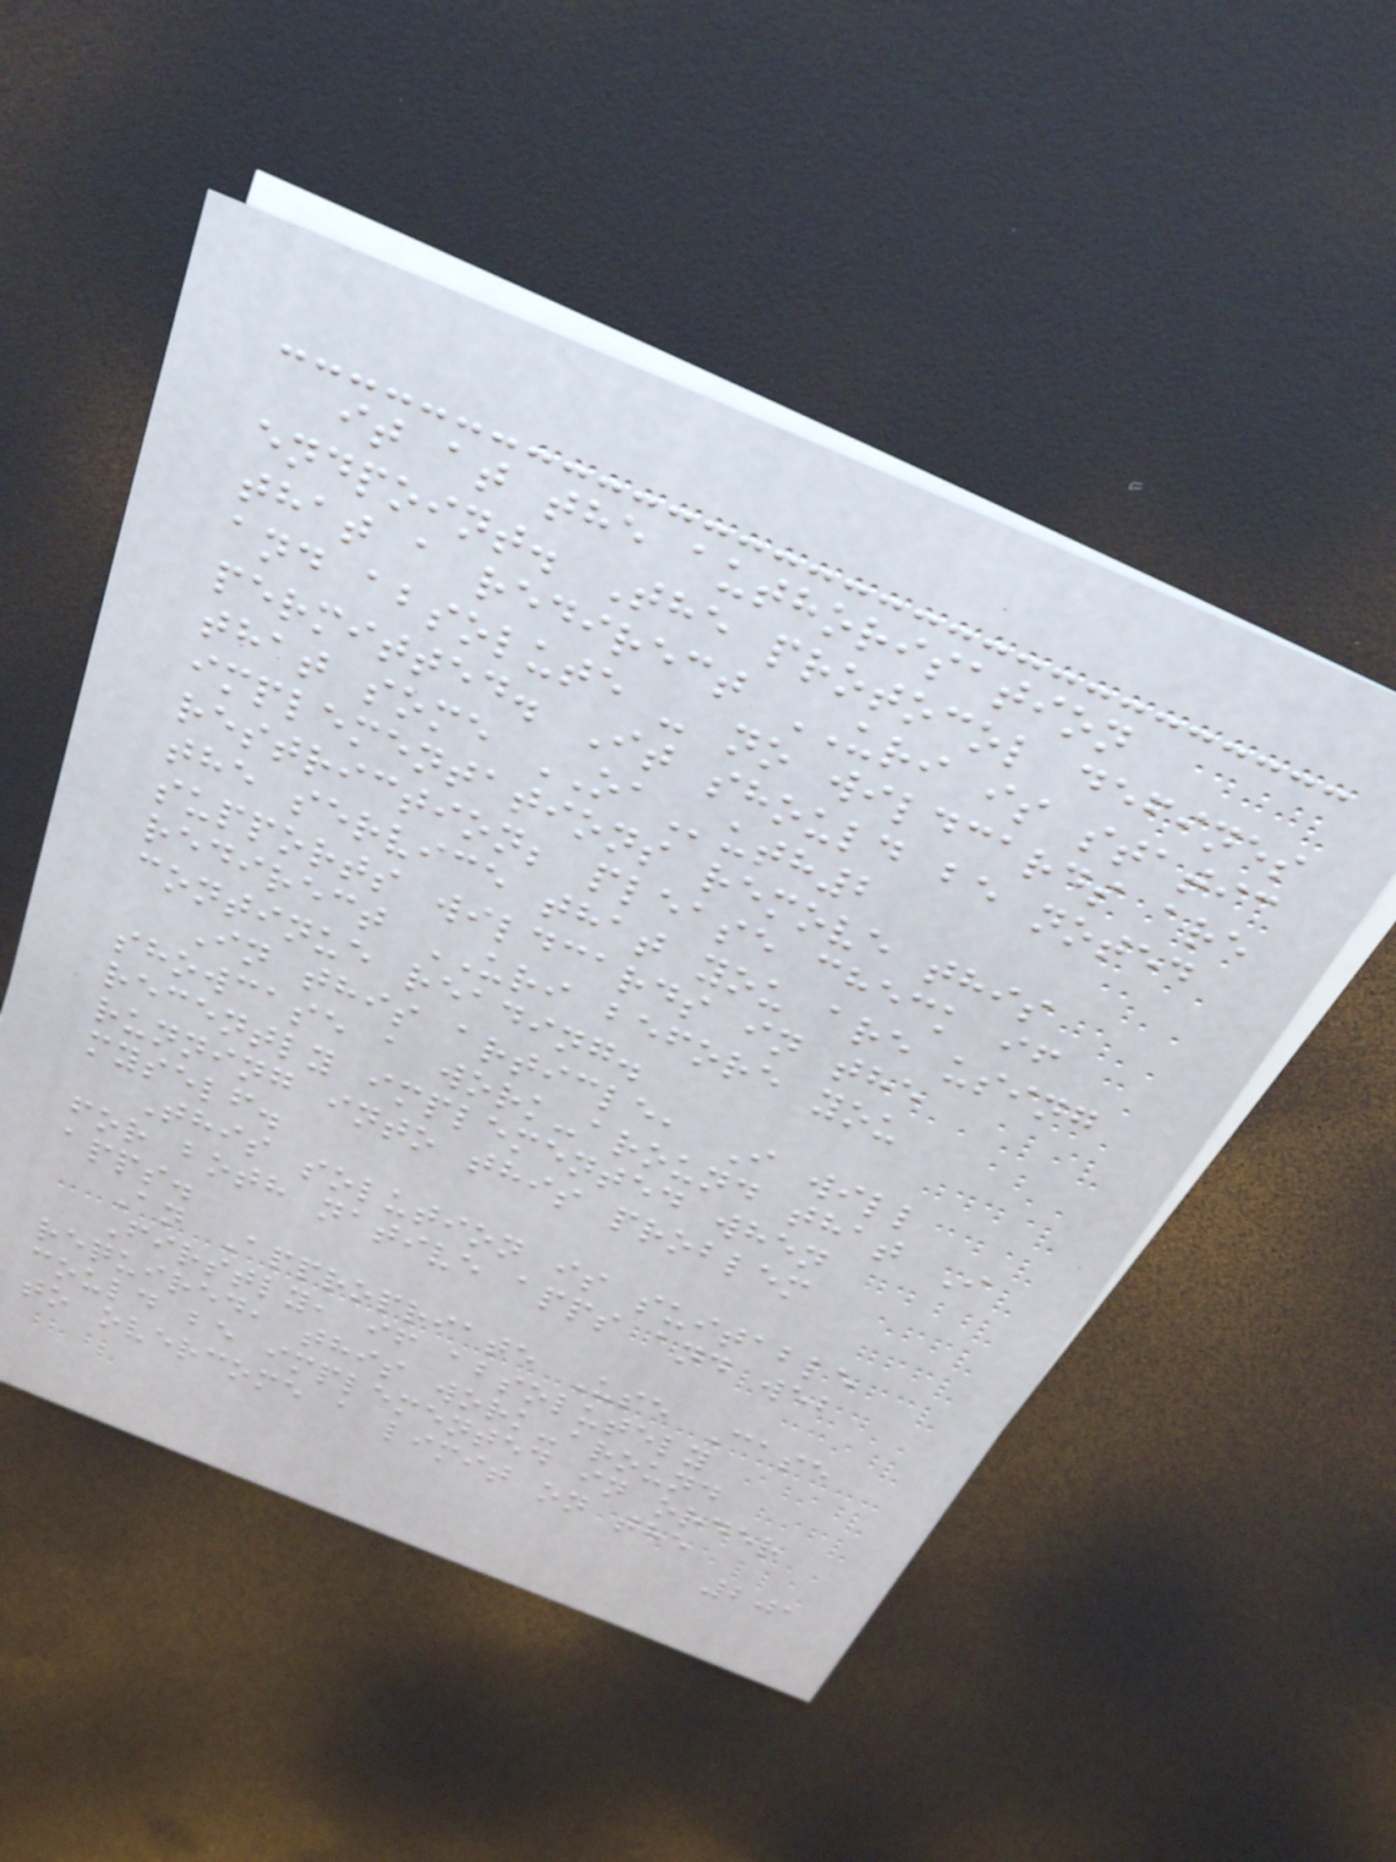it at the authorisation
endpoint. The protocol defines
that a redirect URI is static
and absolute - no wildcards are
permitted. It should be noted
that some OAuth2
implementations remove this
restriction; please check if
the service that you are using
supports wildcards in the
redirect URI before you
continue reading.
In this article, I will
showcase a work-around that I
recently implemented when
running into this problem
myself.
This solution is suitable
for both native apps and web
apps.
An Appropriate Use Case
Firstly, if absolutely
required, this work-around
could be implemented in order
to overcome a limit on the
201
